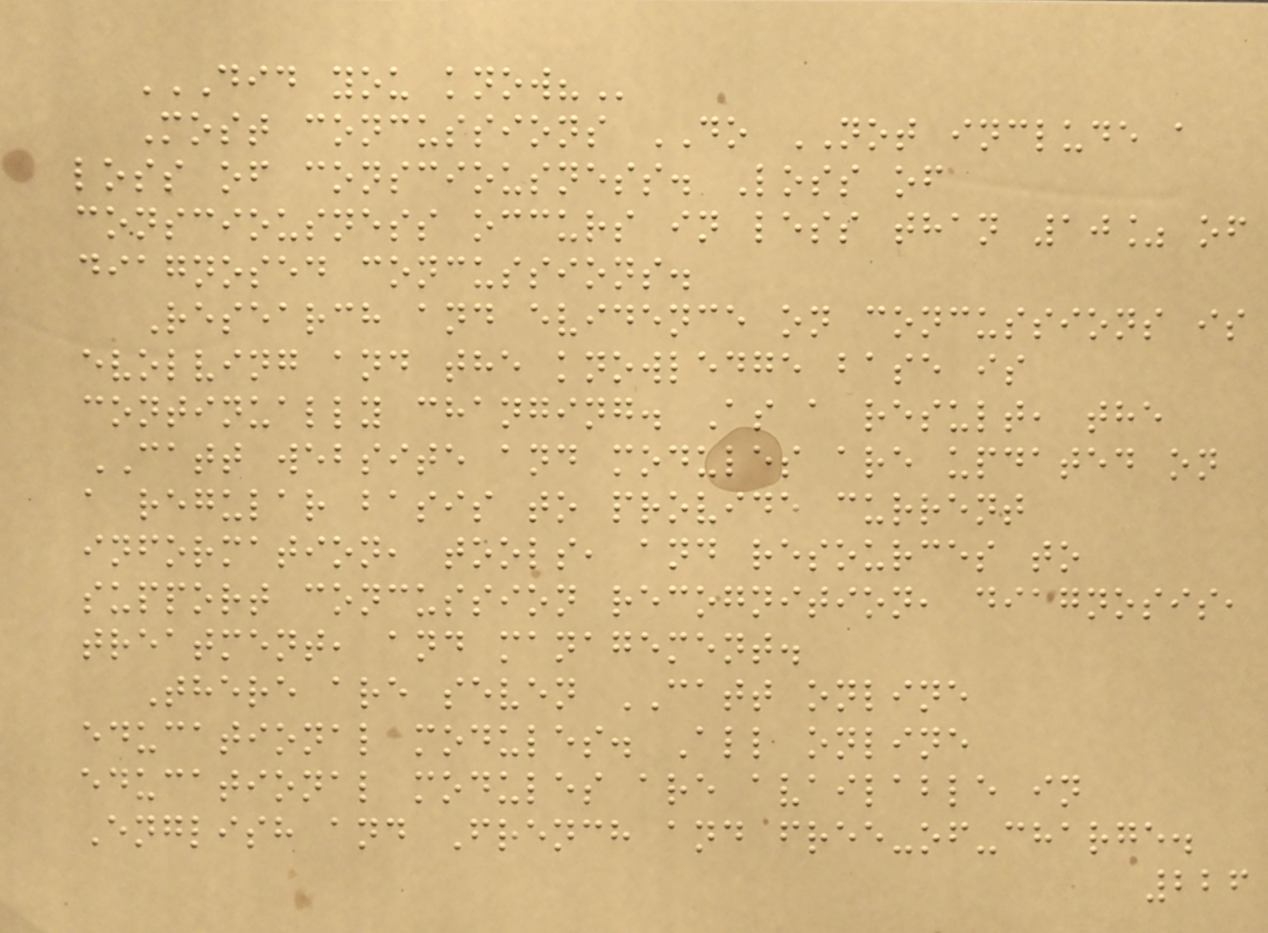DID YOU KNOW?
Most concussions DO NOT include a
loss of consciousness. Loss of
consciousness occurs in less than 10% of
diagnosed concussions.
Research and evidence on concussions is
evolving and the knowledge base is
continually changing. As a result, the
CATT website and modules are updated on
a regular basis to provide current
information, tools, and resources to
support concussion recognition, diagnosis,
treatment, and management.
There are seven CATT online
educational modules. All online
educational modules are available in
English and French and free-of-charge.
226
